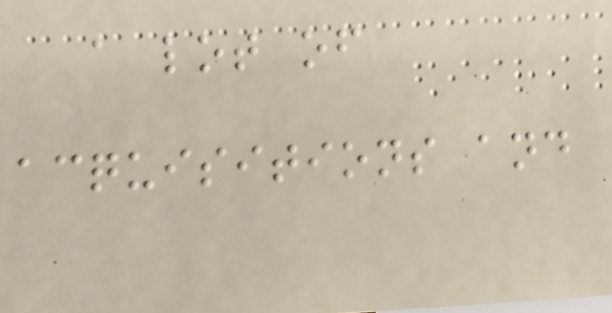a lot of
acquisitions and
